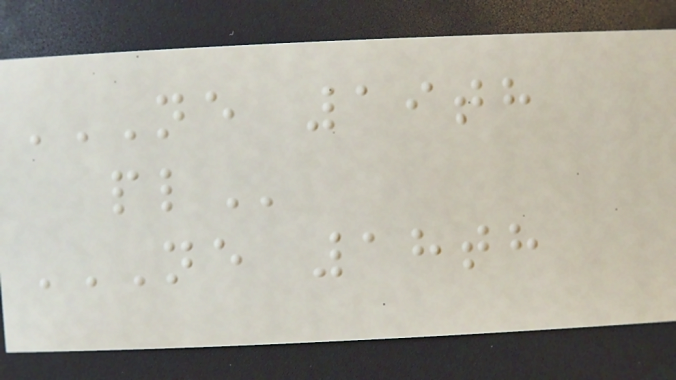NE 19TH
PL
NE 18TH
